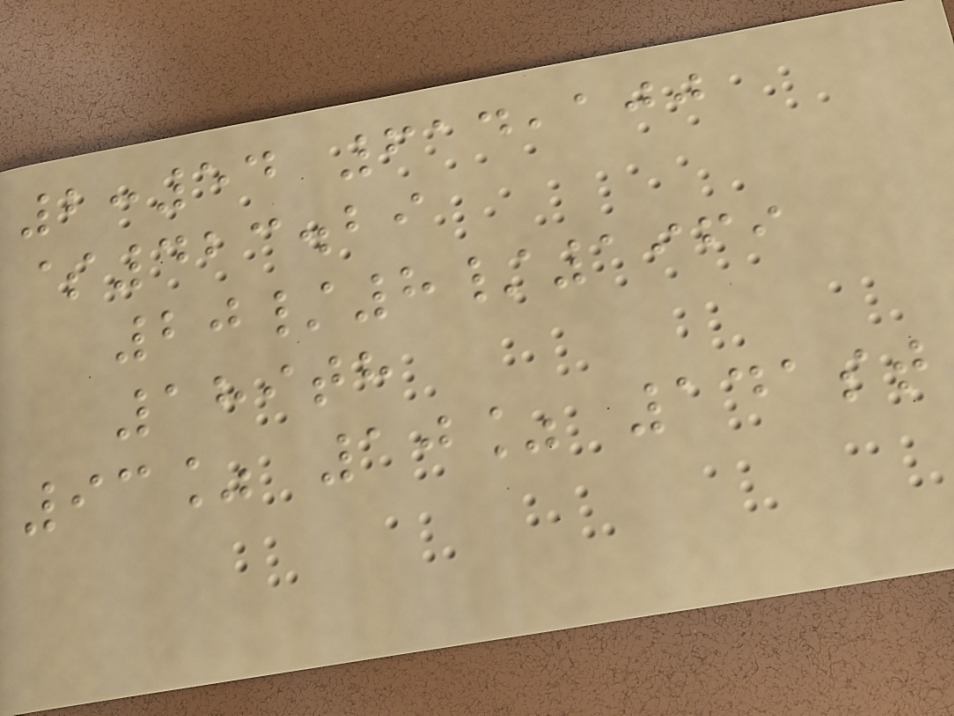2:54 614,100
$423.29
20/8/1969
189th
93% 10% 141st
